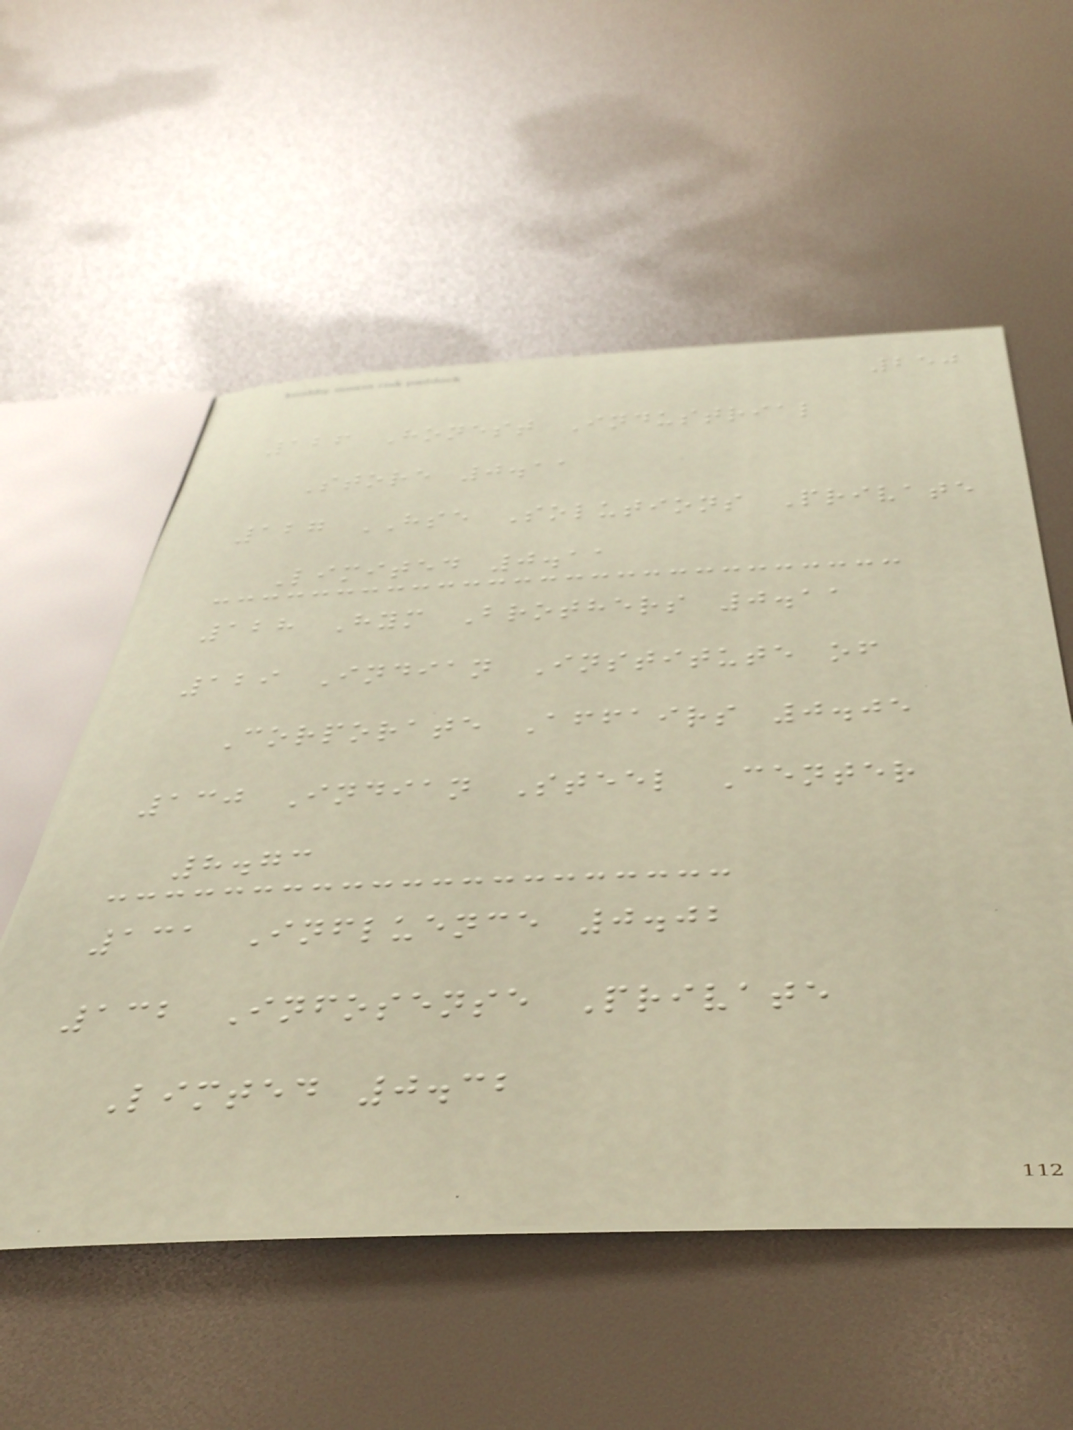250
126 Honest Industrial
Store 0.11
127 HSE Solutions Private
Limited 0.11
128 Hym Brothers 0.11
129 Indian Institute of
Corporate Affairs 0.05
130 Indian Steel Center
8.73
131 Influence 0.02
132 Infosense Private
Limted 0.32
